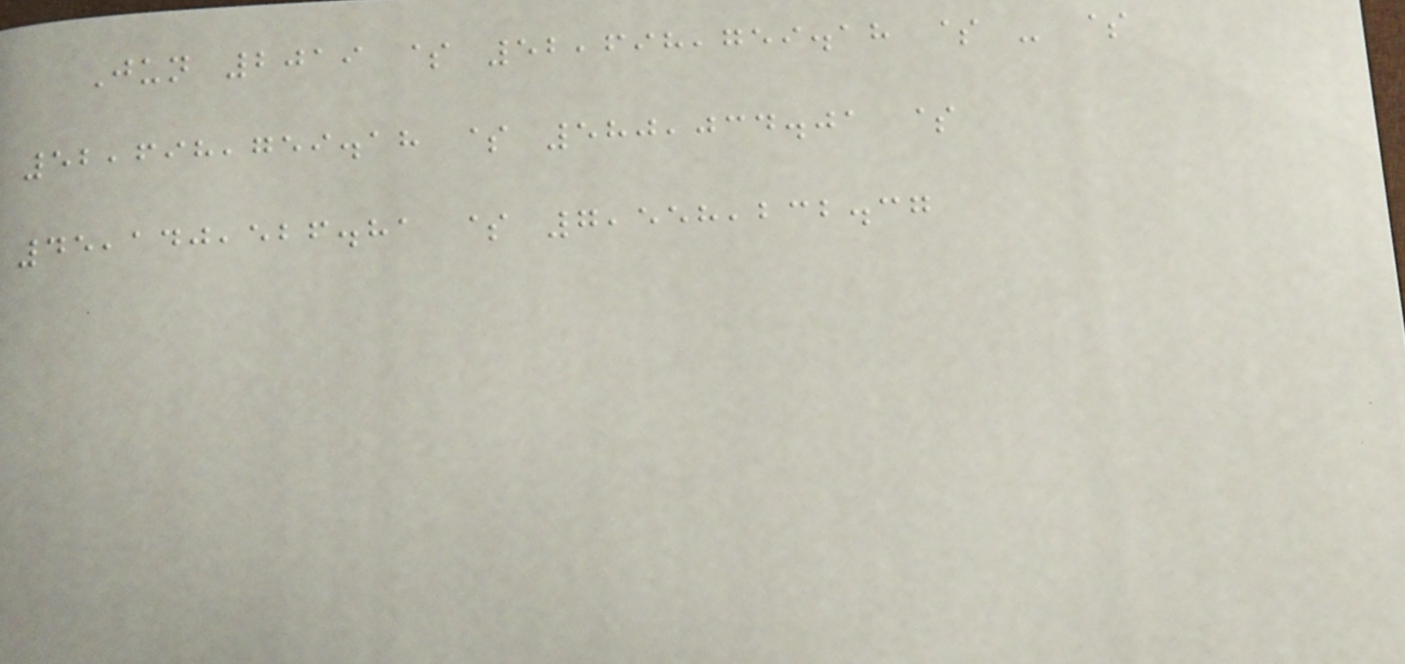Jun 2019 $ 52,698,759.18 $ - $
52,698,759.18 $ 580,034.01 $
45,140,526.81 $ 7,558,232.37
